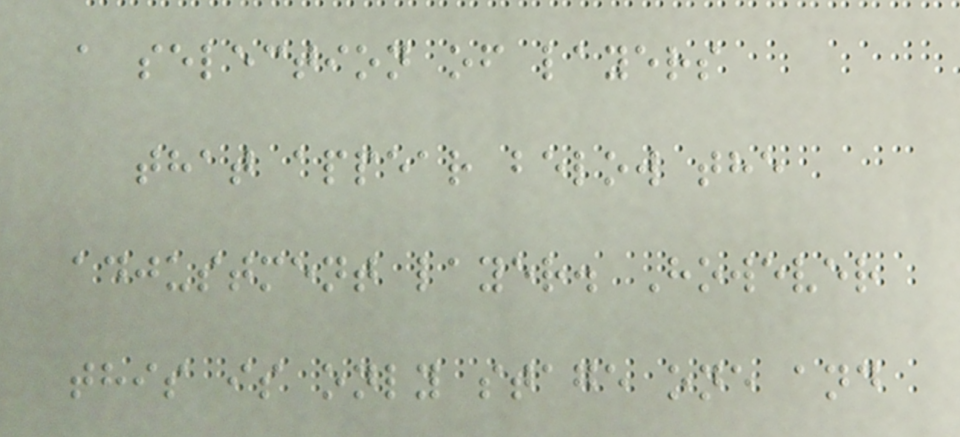a selection of layers
that appear below the
adjustment layer. However
this is only stage one and
